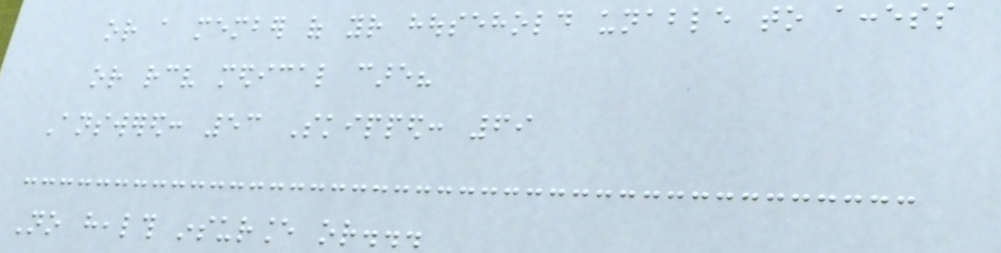or a member of your household unable to access
or receive medical care?
Answered: 53 Skipped: 69
No health insurance or...
